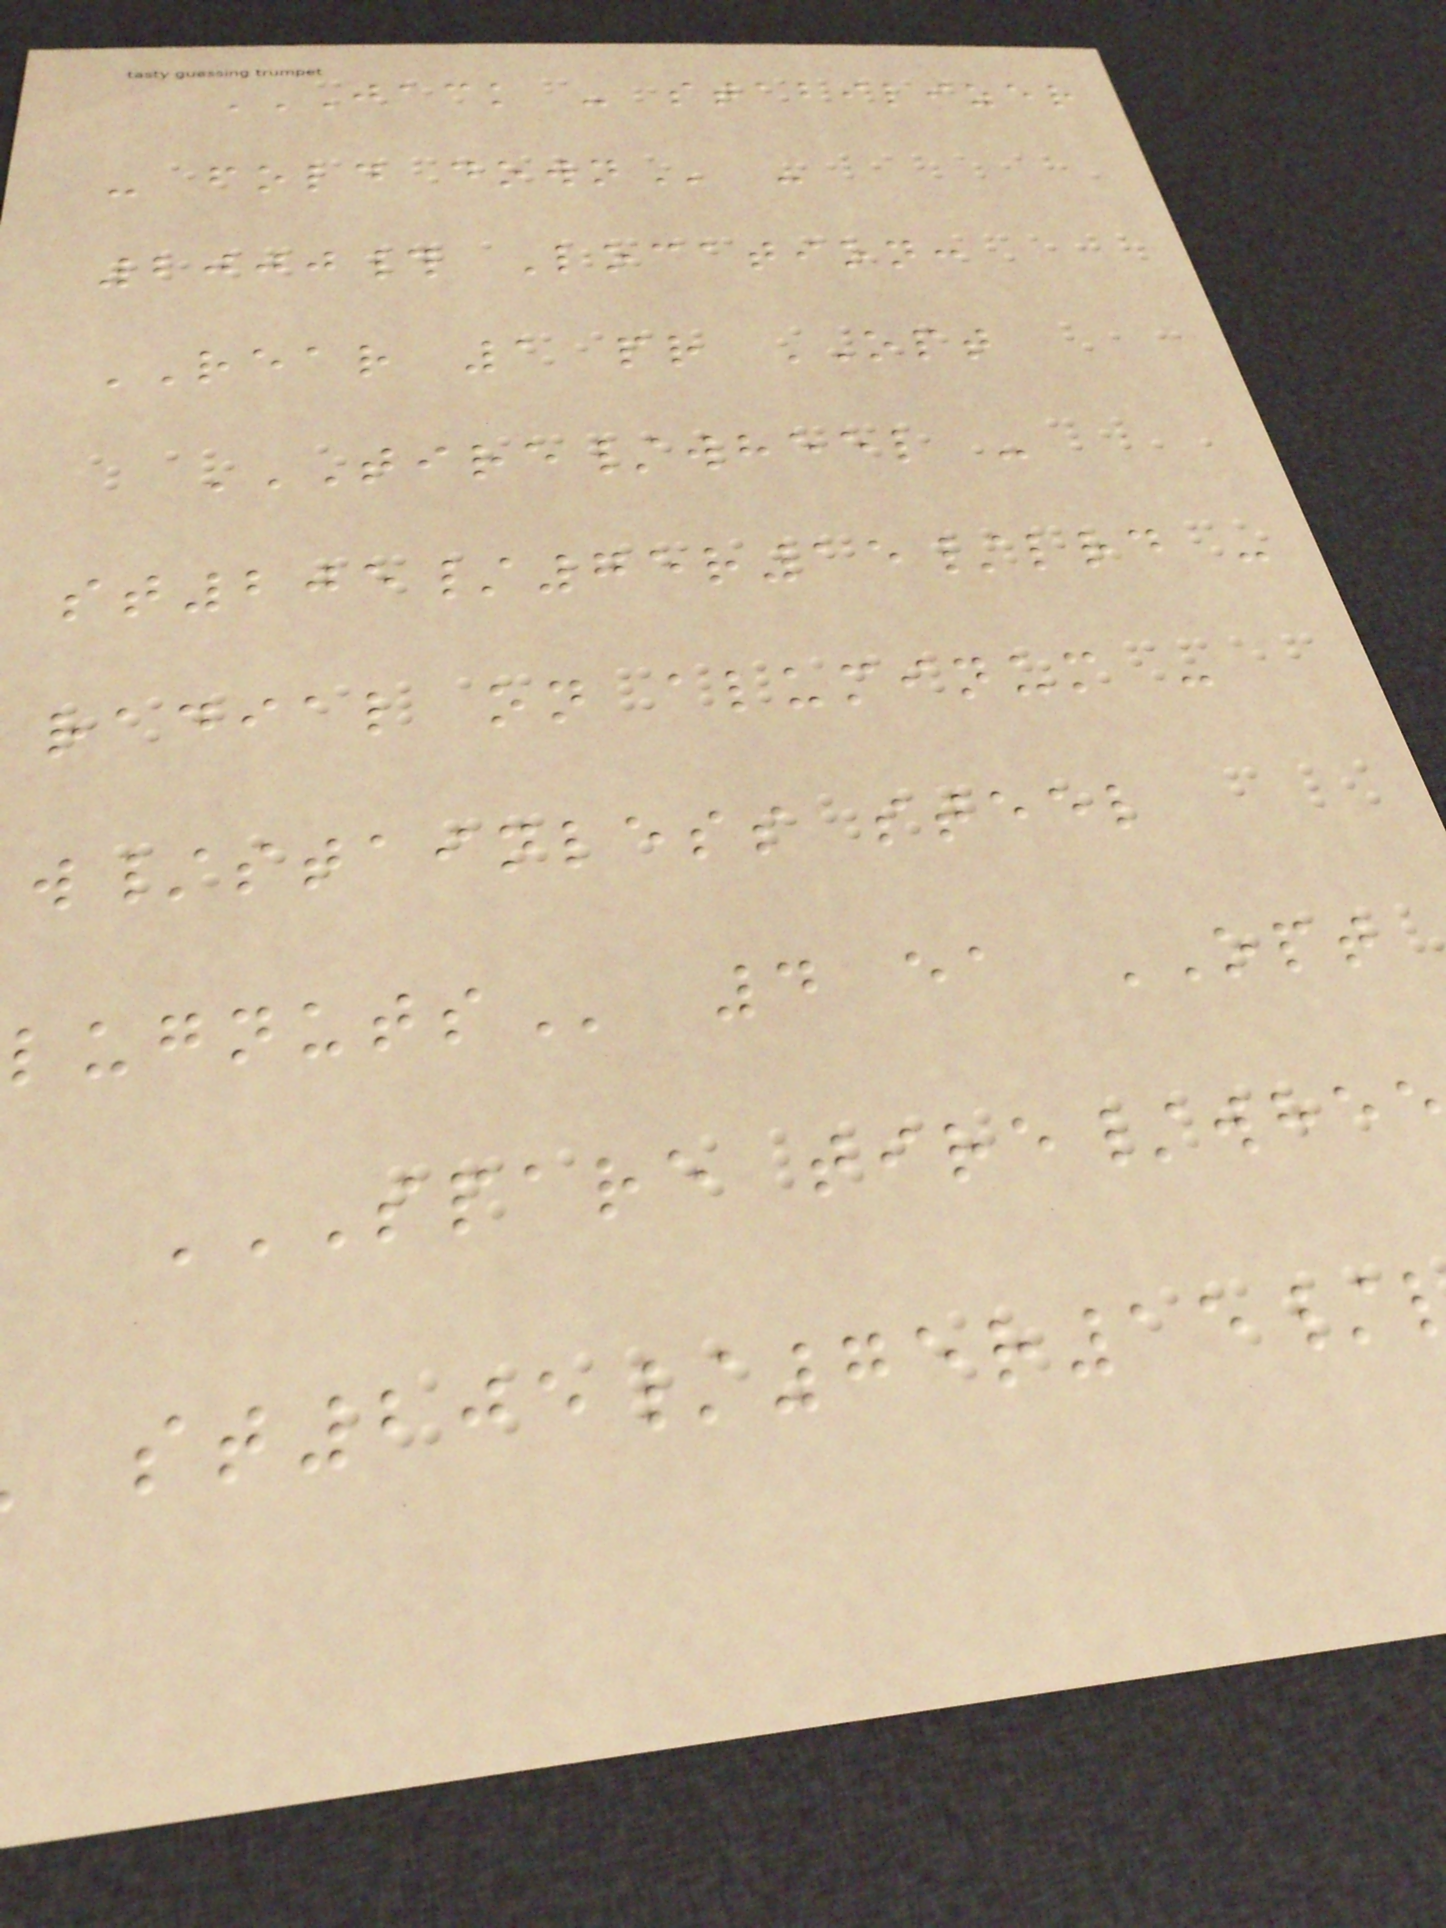JACK - STABILIZER
- fold
2000# Location:
REAR 1 pr OPT
TIRE/WHEEL -
st205/75r15/lrd -
radial on aluminum -
w/stainless steel
4 ea OPT
